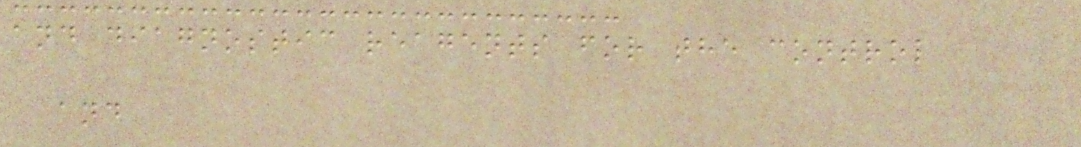and diagnostic reagents for the control
and
